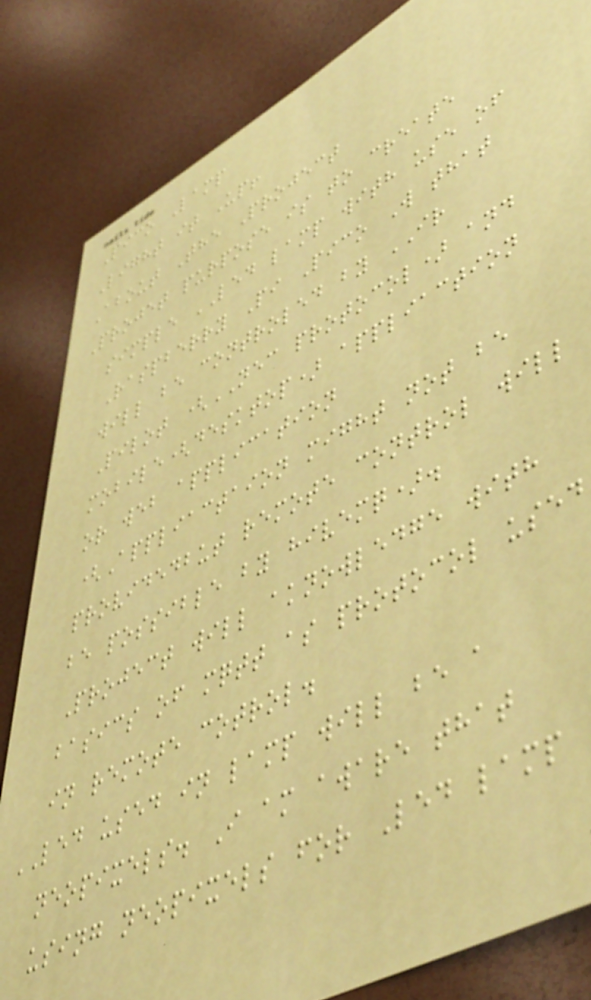Pico Lamp
Light it Up!
About The Project
Projet purpose is to create
simple LED lamp with use of
Raspberry Pi Pico W that
will be controled by IR
Pilot (NEC protocol) and
mobile(desktop) appliaction
or web application
(Appliactaion might not be
providedbut remote control will
be possible by hivemq).
Project will aknowledge with
basics of mqtt as protocol used
in remote cotrol.
LED used in lamp will be a
neopixels. I am aware that
using neopixels for Led lamp
